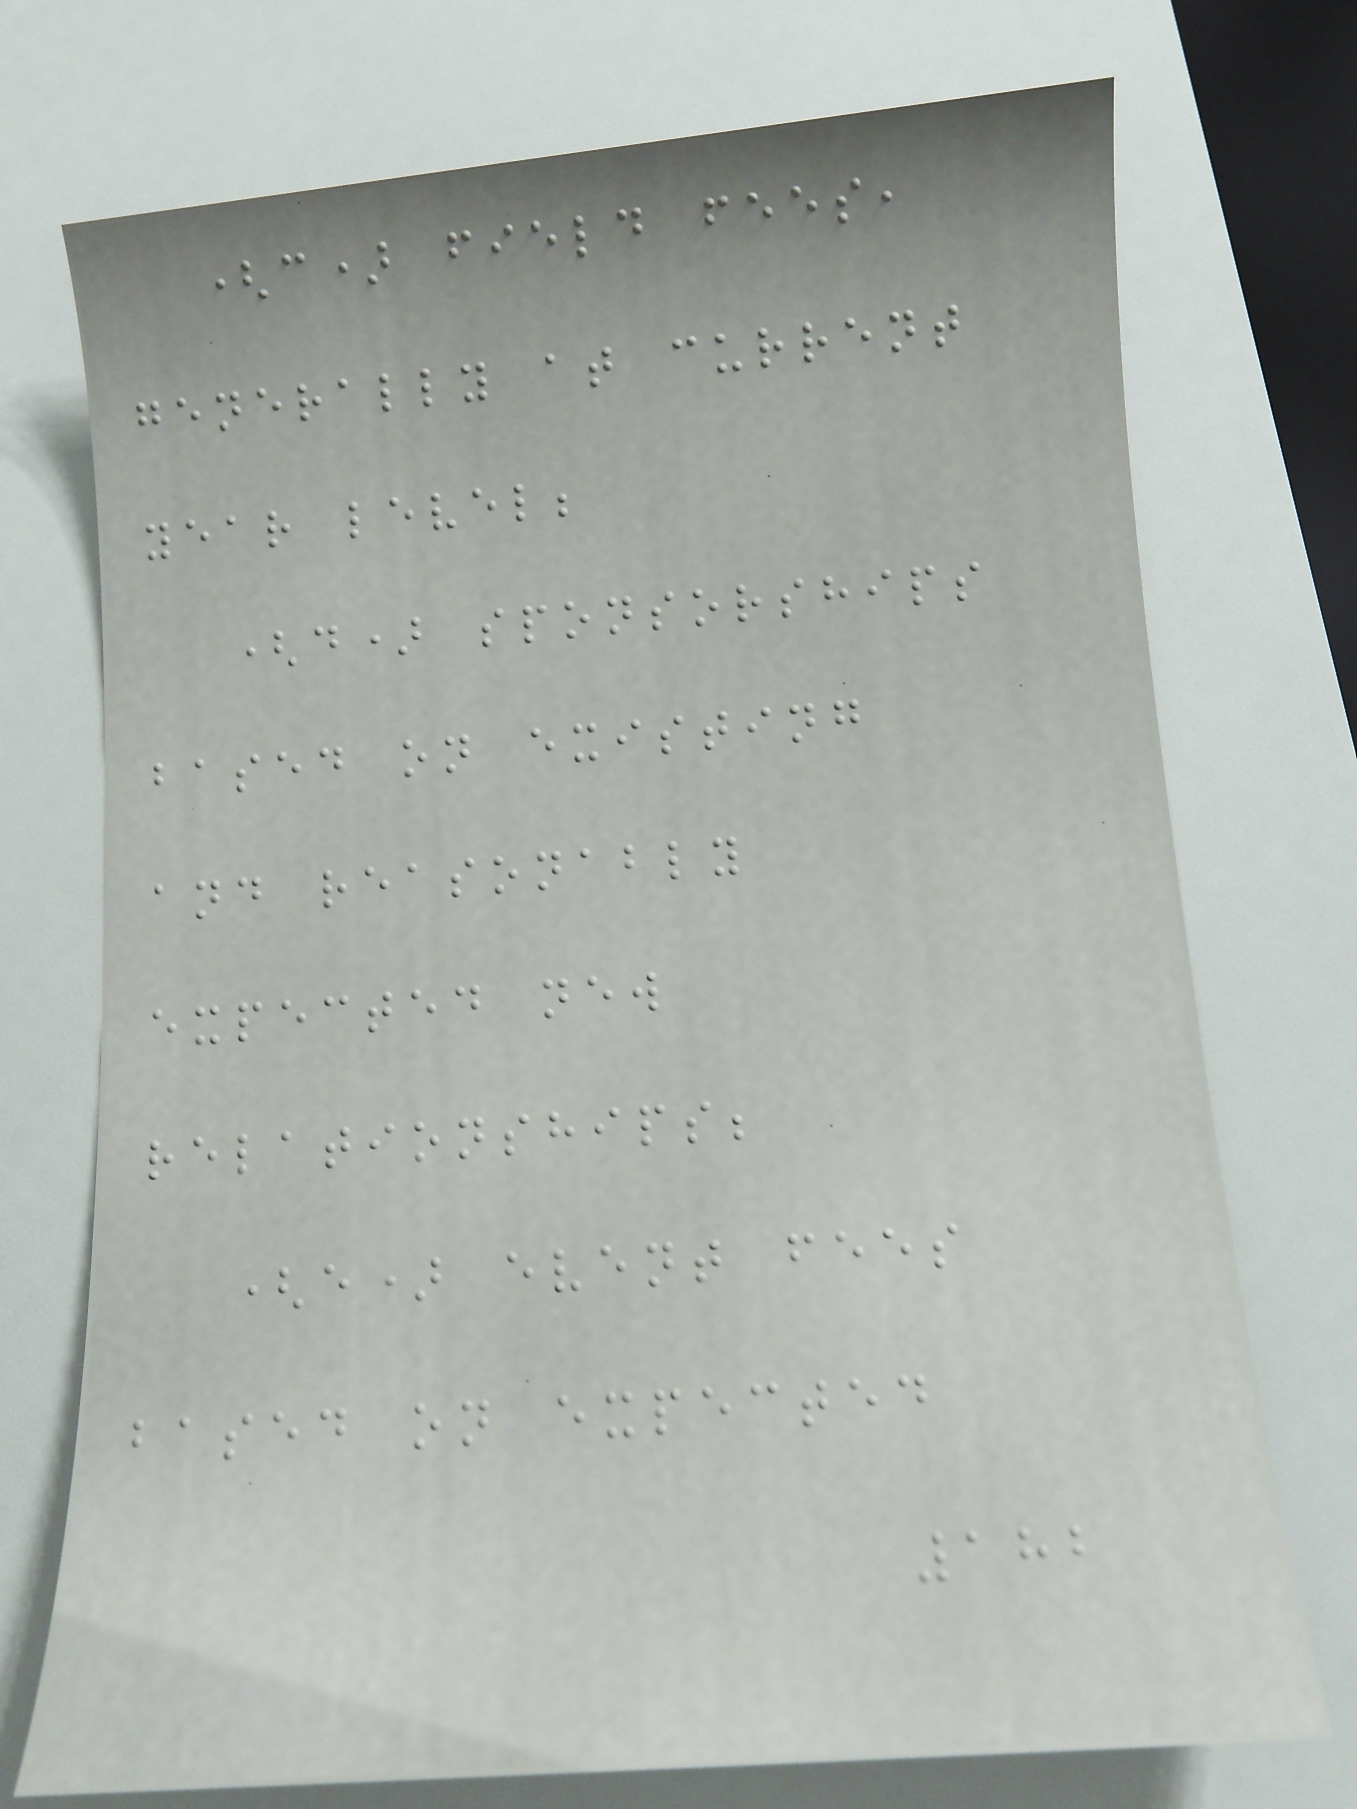(c) field fees,
generally at current
year level;
(d) sponsorships
based on existing
and reasonably
expected new
relationships;
(e) event fees
based on expected
182
